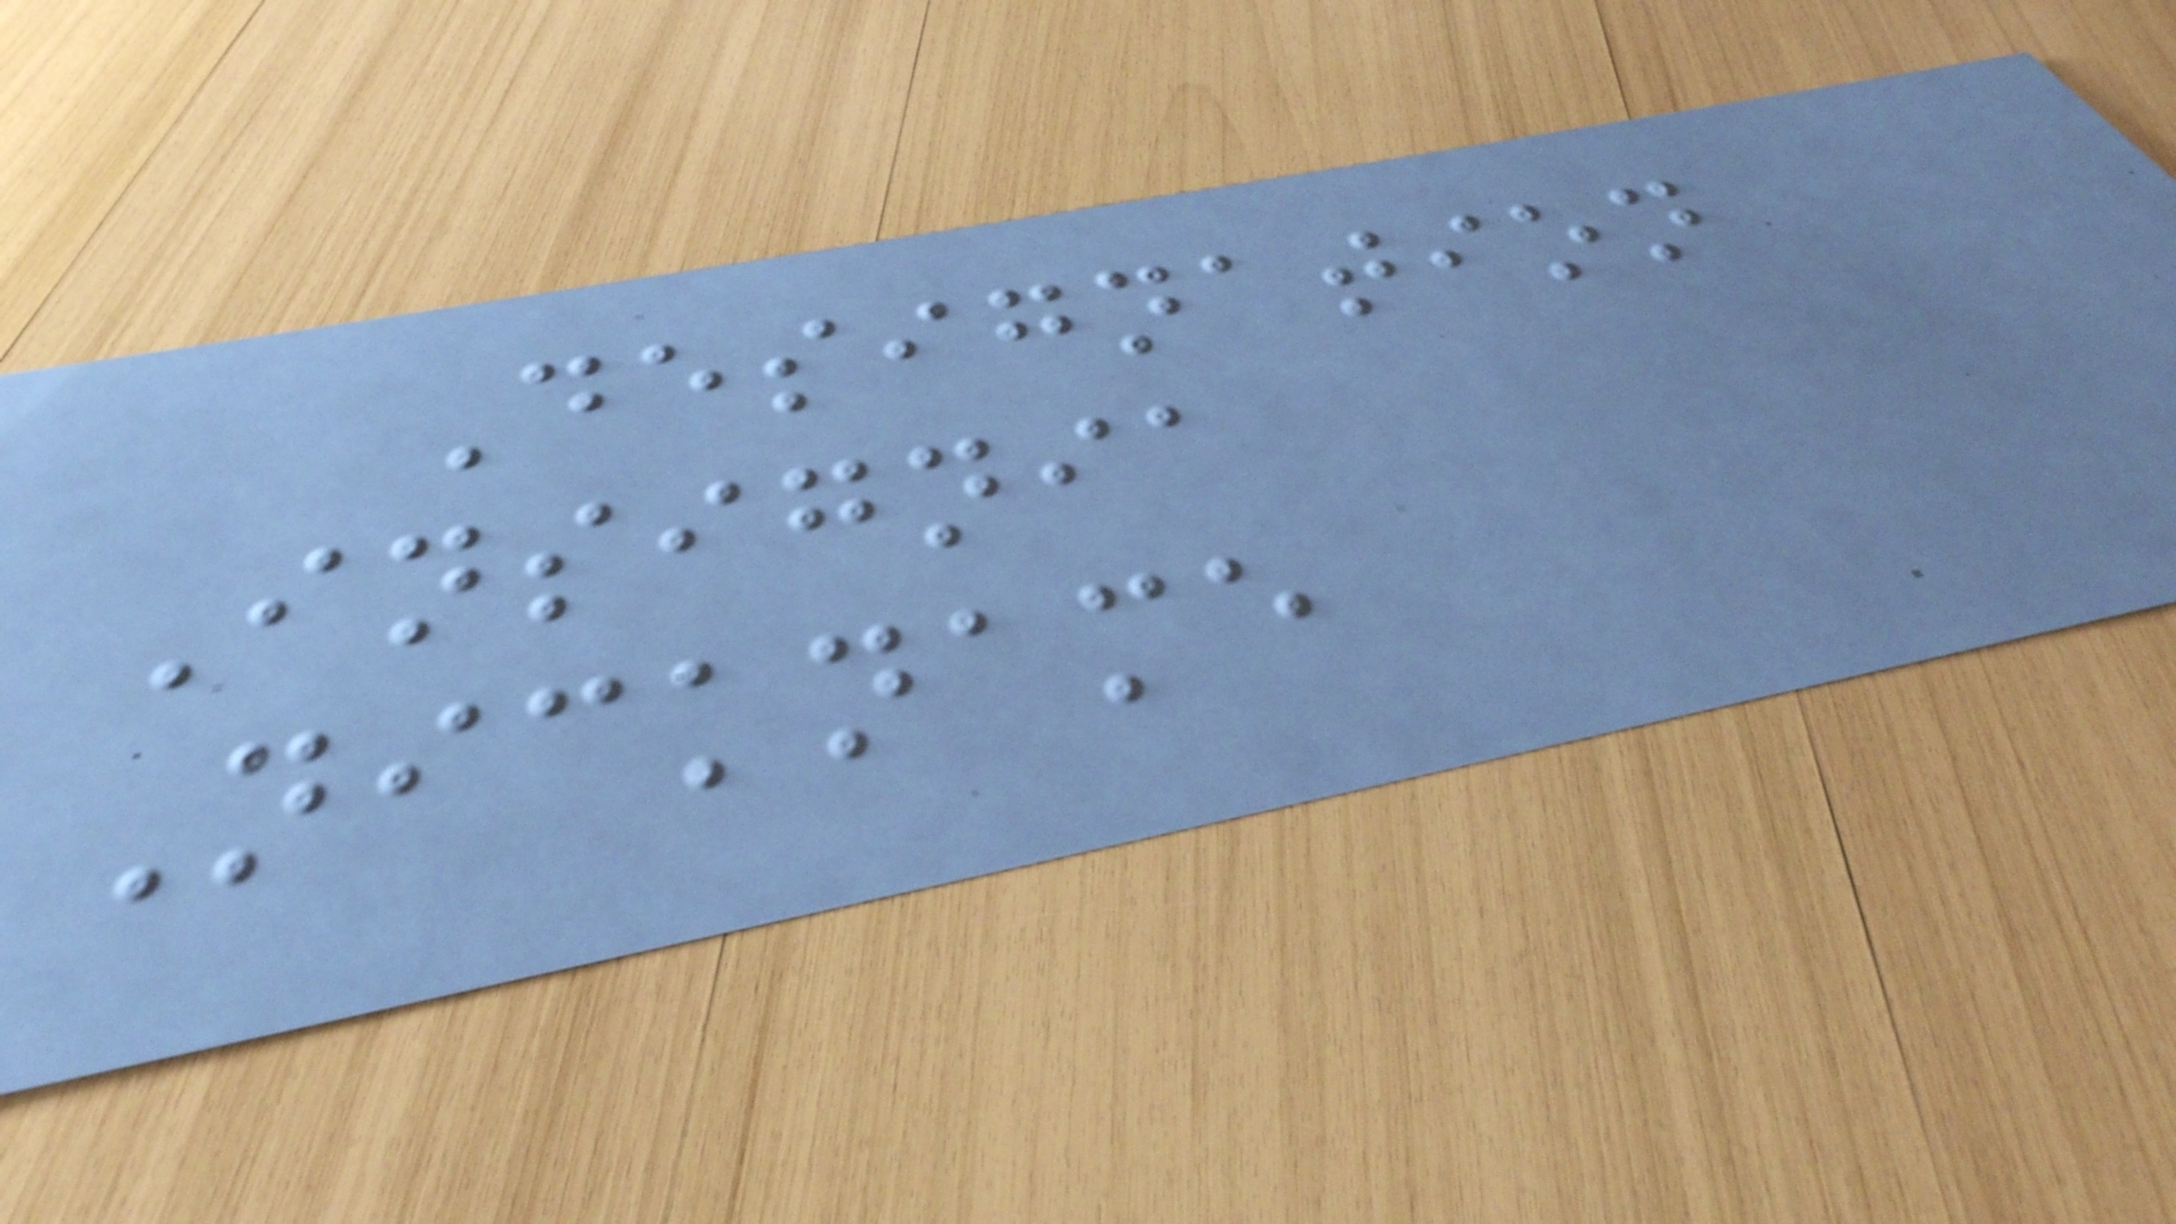Designation
Insignia
Nickname
